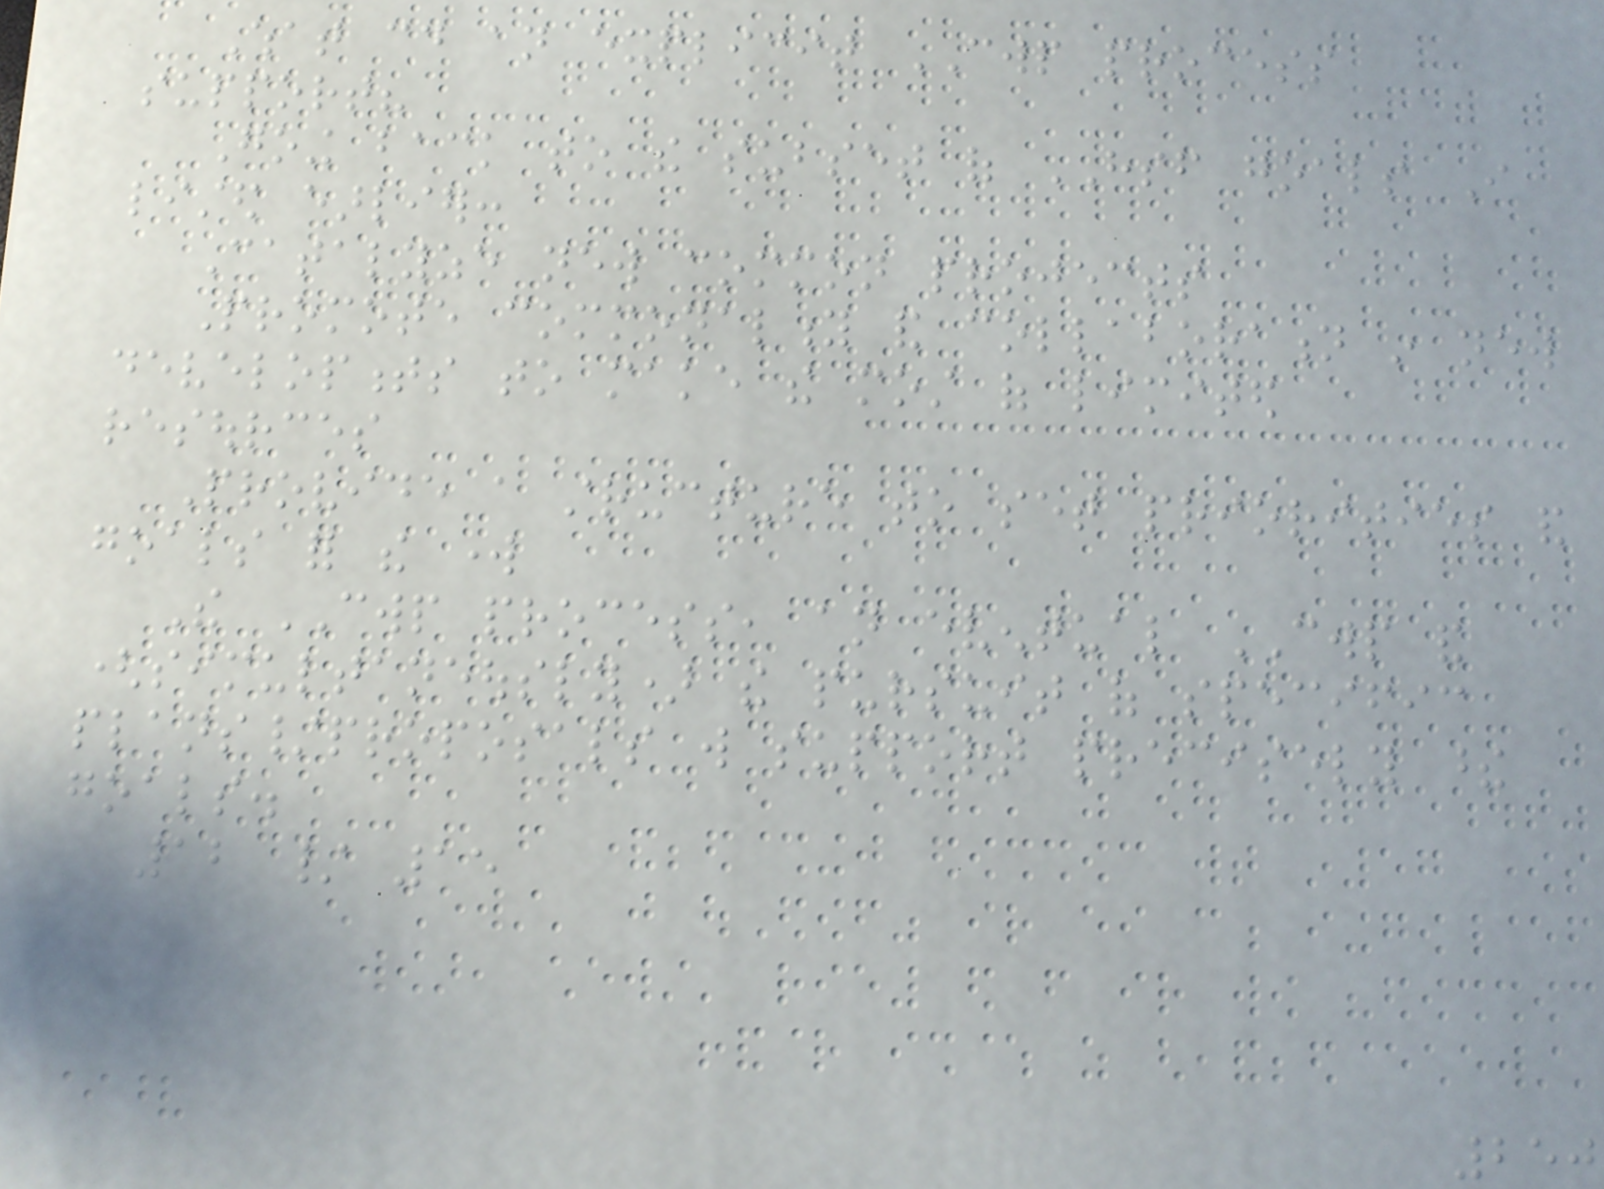What could an explicit CWP process
support?
Going back to the subset of HSF goals I
listed earlier:
Catalyze new common projects
Promote commonality and collaboration in new
developments to make the most of limited
resources
Provide a structure to set priorities and
goals for the work
The CWP process, an eventual CWP and
(simultaneously) the pursuit of specific
plans/proposals will support precisely these
goals.
12 / 15
250
